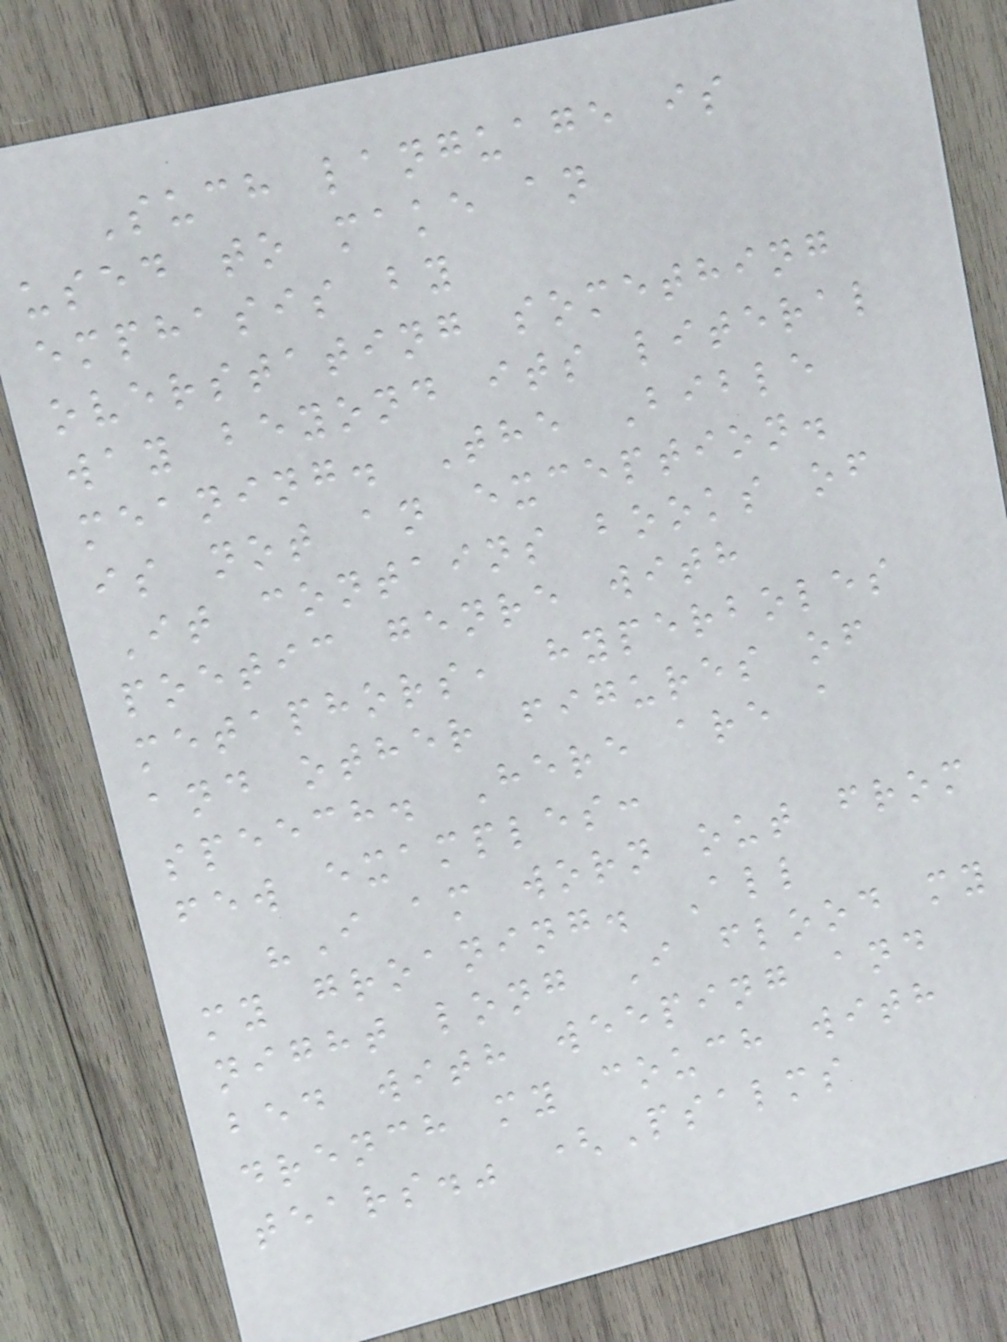Such language is
used to make an
emphasis by
overstating something
way beyond its literal
meaning. The Bible
is not an exception.
It contains books of
poetic genre with
metaphors, hyperboles
and other figures of
speech. Here are a
few examples:
"I am worn out from
my groaning. All
night long I flood my
bed with weeping and
drench my couch with
tears." (Psalms
